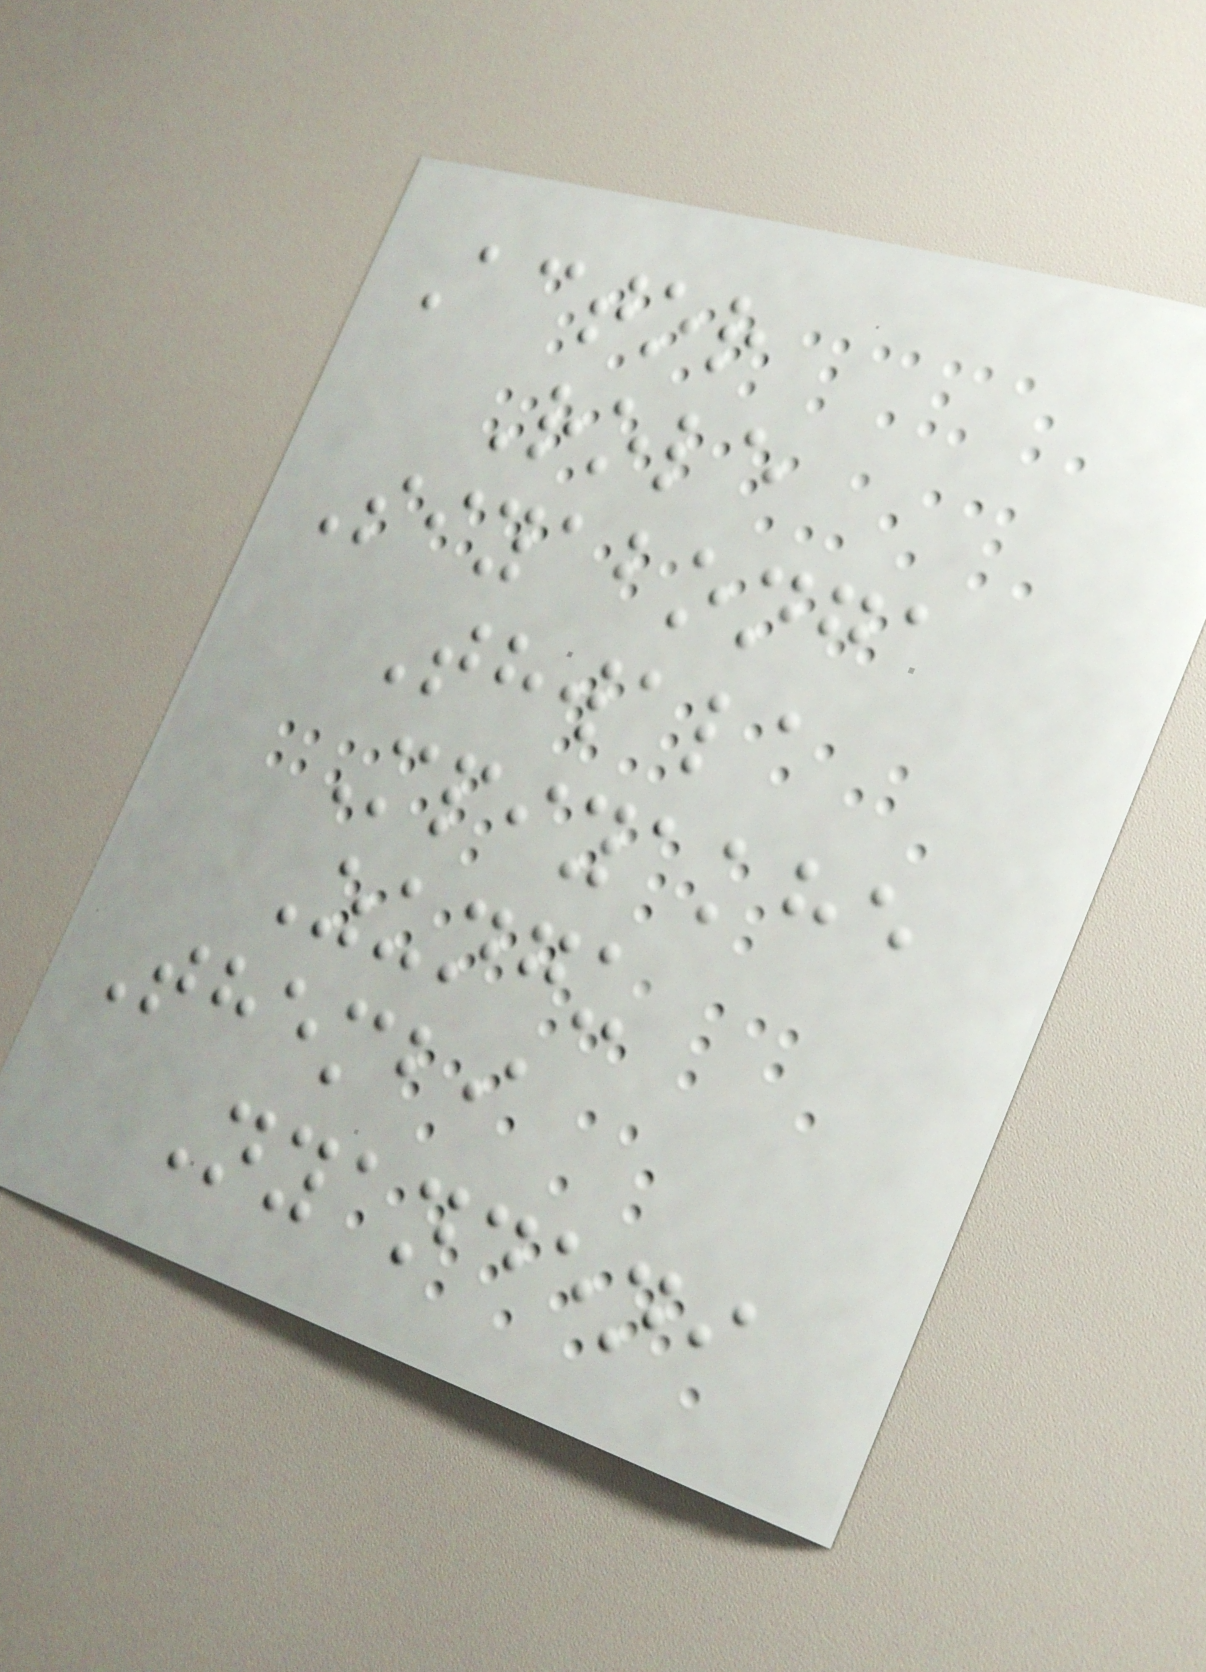Actor
Role
Siyabonga
Thwala
Mpiyakhe
Zungu
Thembi
Nyandeni
